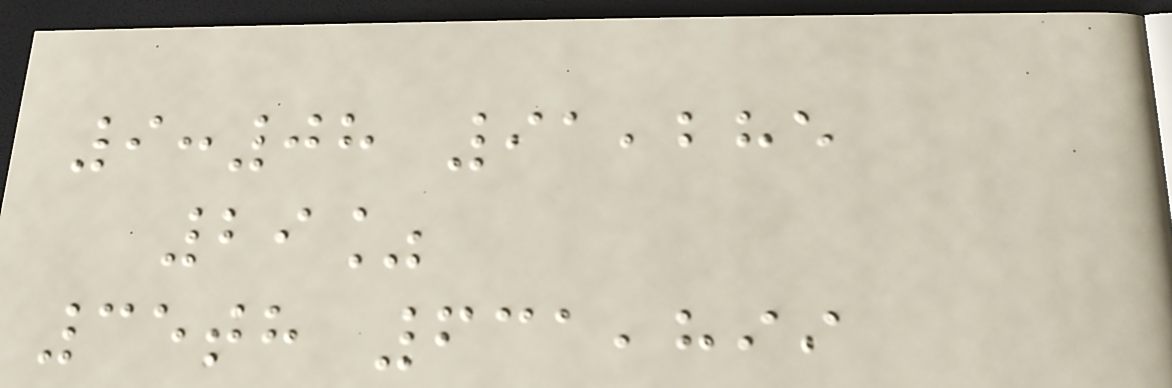9:08 91,285
29%
35th 631,899
